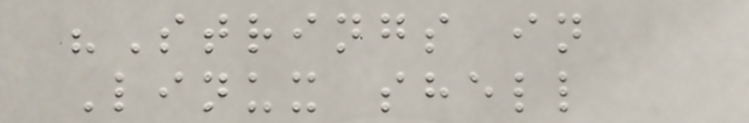"Strings in
Linux shell
